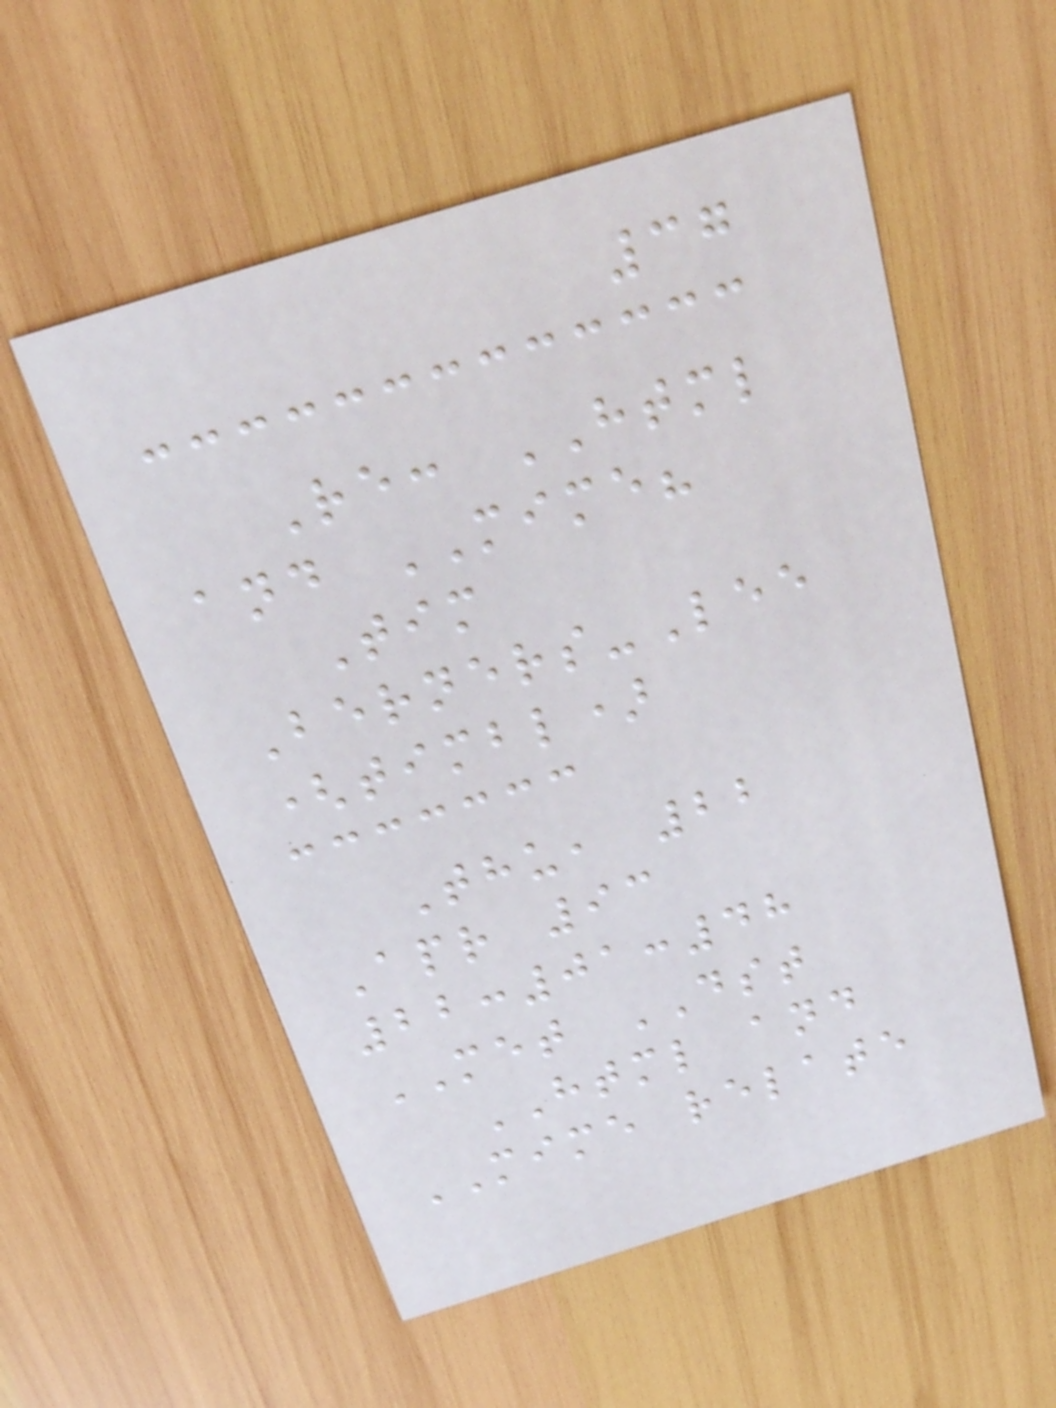37
Re: HTML
and MIME?
Tim
Berners-Lee
(timbl)
Thu, 22
Apr 93
22:01:48
MET DST
HTML and
MIME relate
